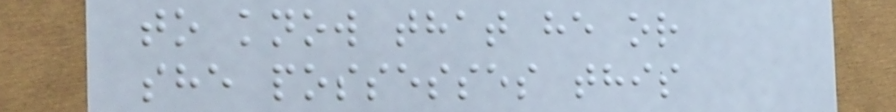to know that he or
she possesses this
